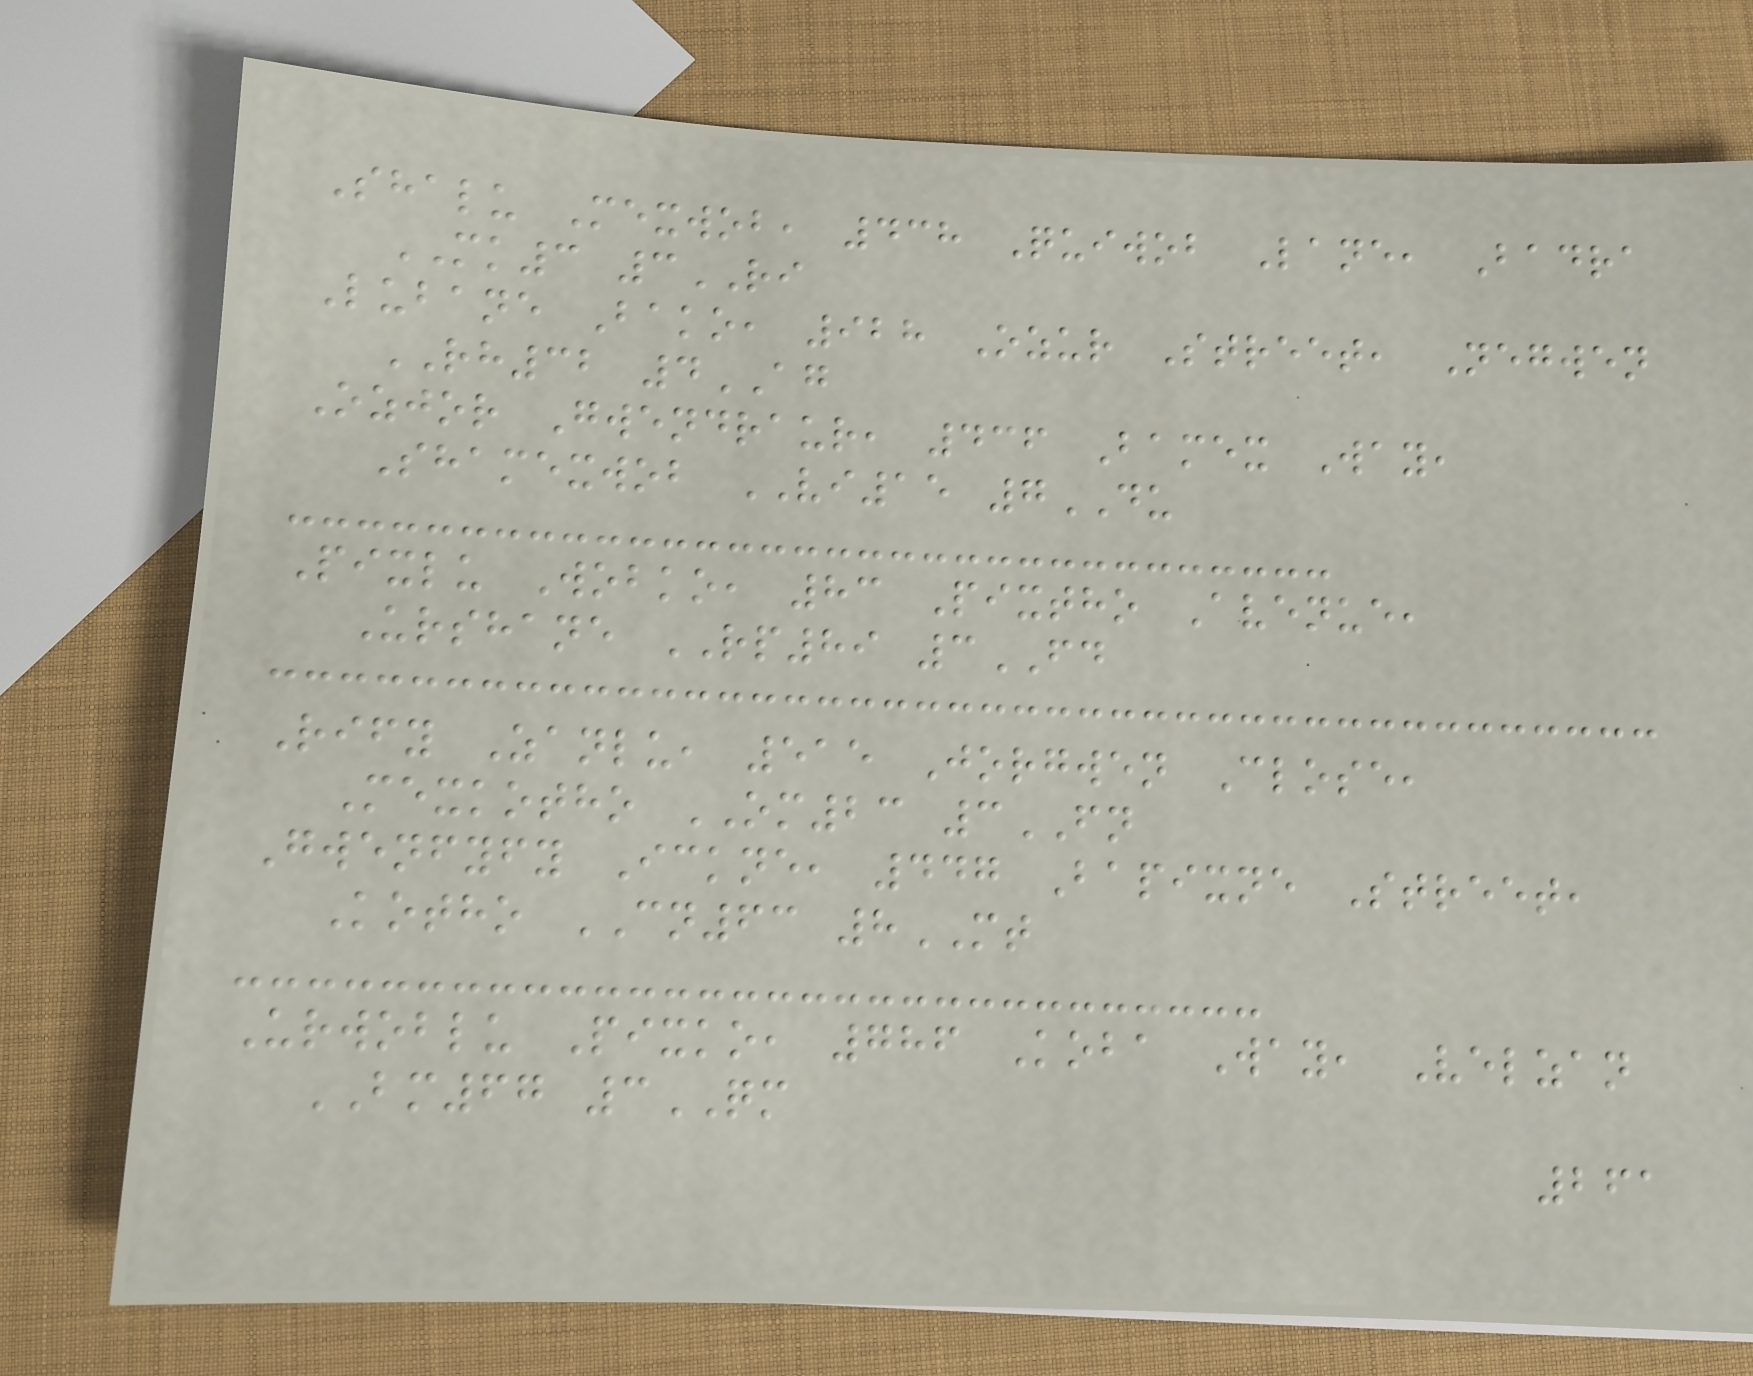Shalu Mexwob, 438 Quiwob Lane, Badra
MK3 3RI
Lubane Bako, 928 Ozur Street, Negwen
RH32 4AG
Ozjor Gwendraur, 436 Bamex Way,
Shamexwob VI15 7DU
Pixlu Wobko, 83 Pixtho Avenue,
Urshane RP89 3FD
Rify Zanlu, 515 Jorgwen Close,
Mexkotho OM23 3FN
Gwenfyfy Ickne, 447 Bapixne Street,
Kotho CN63 8MT
Urwoblu Pixko, 786 Koba Way, Velzan
BM67 3QM
261
